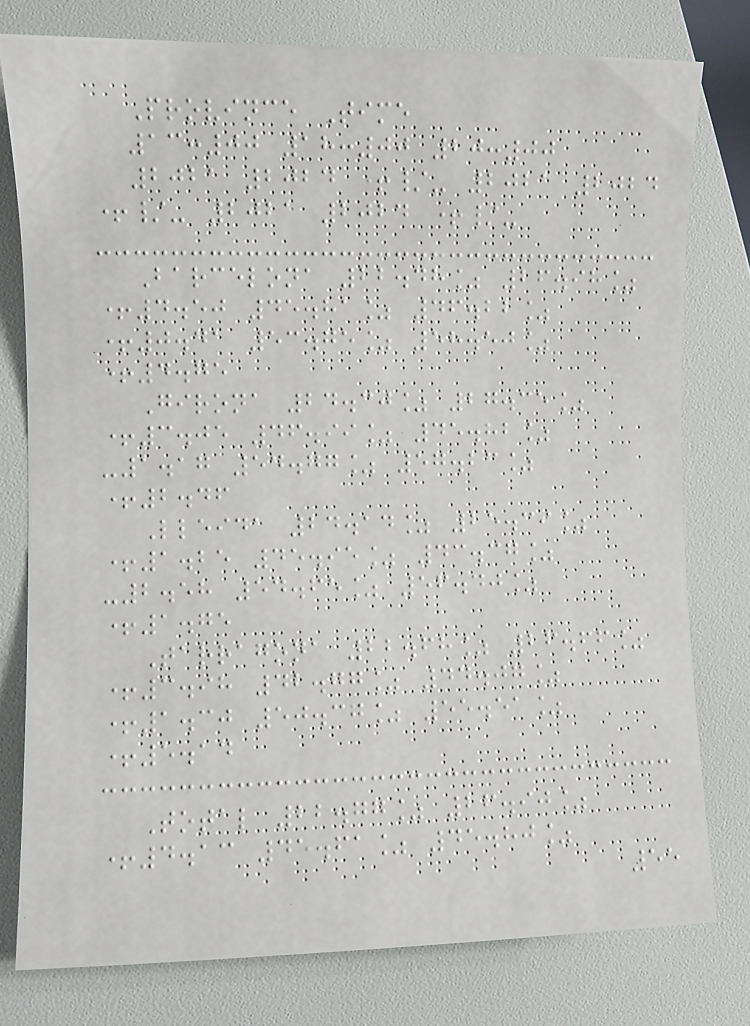Province Time
13:00 18:00 20:00
2021 2024 +/- 2021 2024
+/- 2021 2024 +/-
Barcelona 22.48% 26.98%
+4.50 45.81% 46.22%
+0.41 53.75% 58.50%
+4.75
Girona 24.30% 27.35%
+3.05 46.99% 45.82%
-1.17 54.77% 57.23%
+2.46
Lleida 24.14% 25.39%
+1.25 45.95% 43.37%
-2.58 54.65% 56.40%
+1.75
Tarragona 22.68% 26.66%
+3.98 42.77% 44.07%
+1.30 50.37% 55.51%
+5.14
Total 22.77% 26.90%
+4.13 45.61% 45.80%
55
